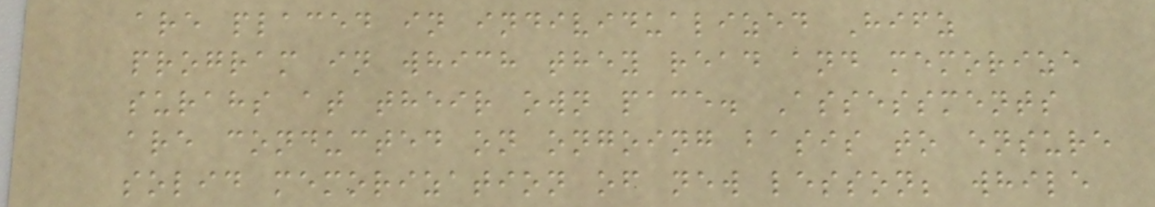are placed in individualized Hifz
program in which they read and memorize
surahs at their own pace. Assessments
are conducted on ongoing basis to ensure
solid memorization of new lesson; while
